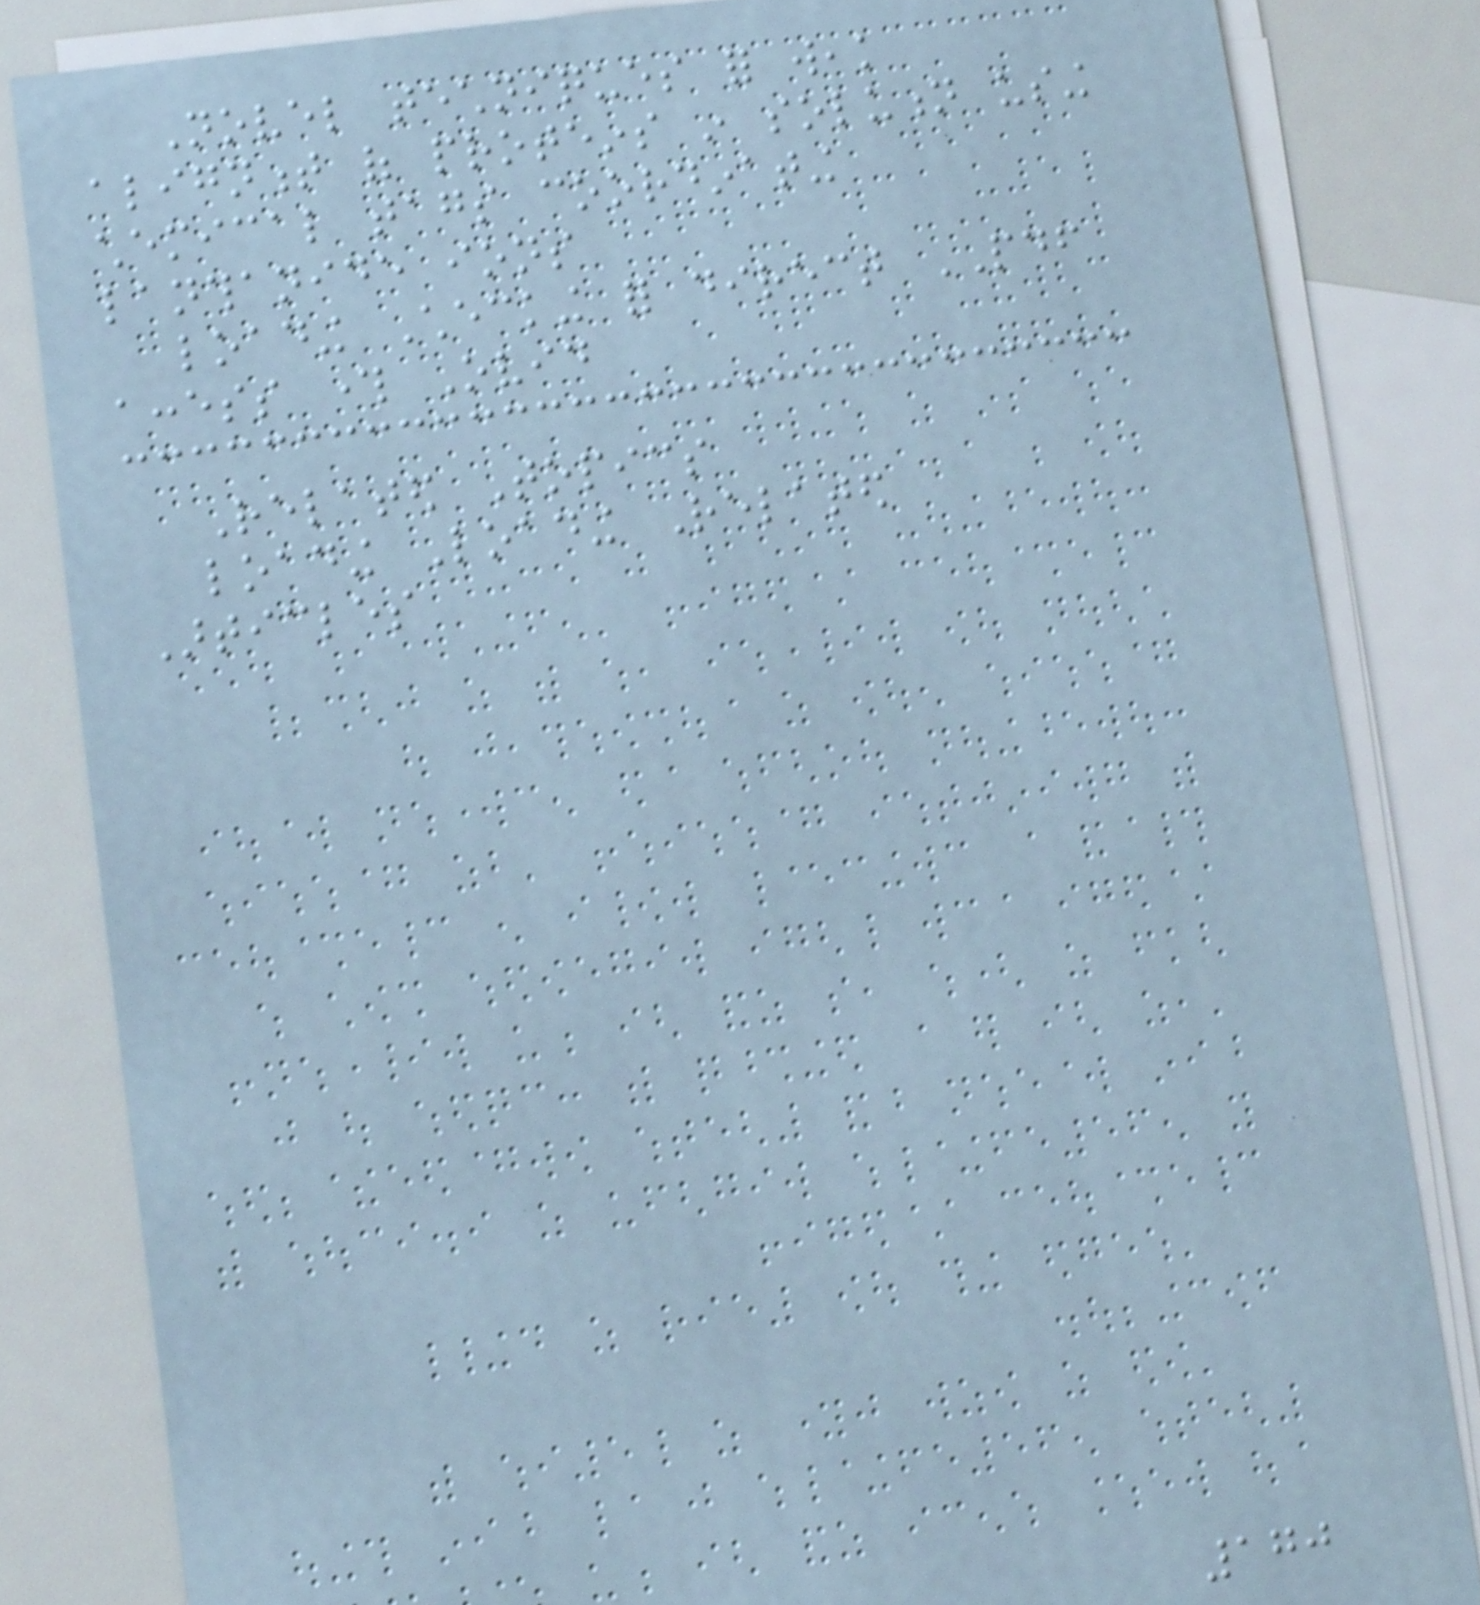Novel techniques for weak
alignment of proteins in solution using
chemical tags coordinating
lanthanide ions
loading Checking for direct PDF
access through Ovid
Related Topics
loading Loading Related
Articles
170
